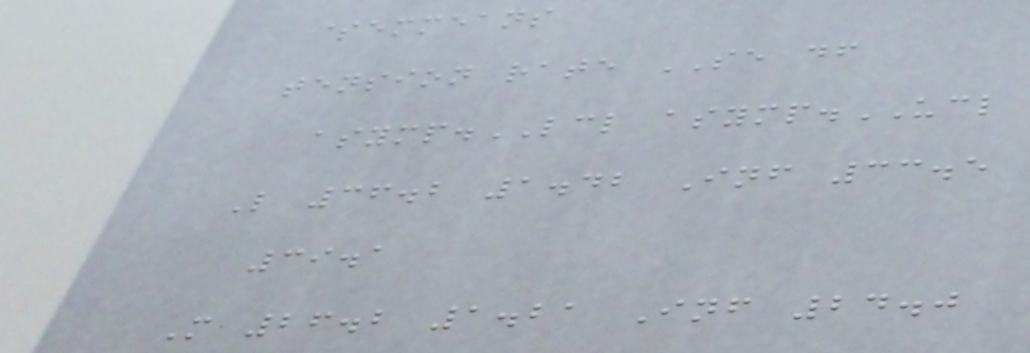$emmeans
tension rate SE df
asymp.LCL asymp.UCL
L 36.2 1.42 Inf 33.5
39.1
M 26.2 1.21 Inf 24.0
